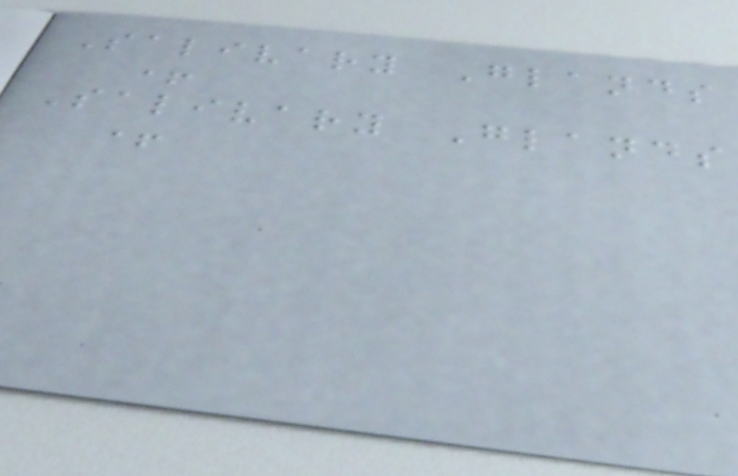Salivary Glands
+
Salivary Glands
+
